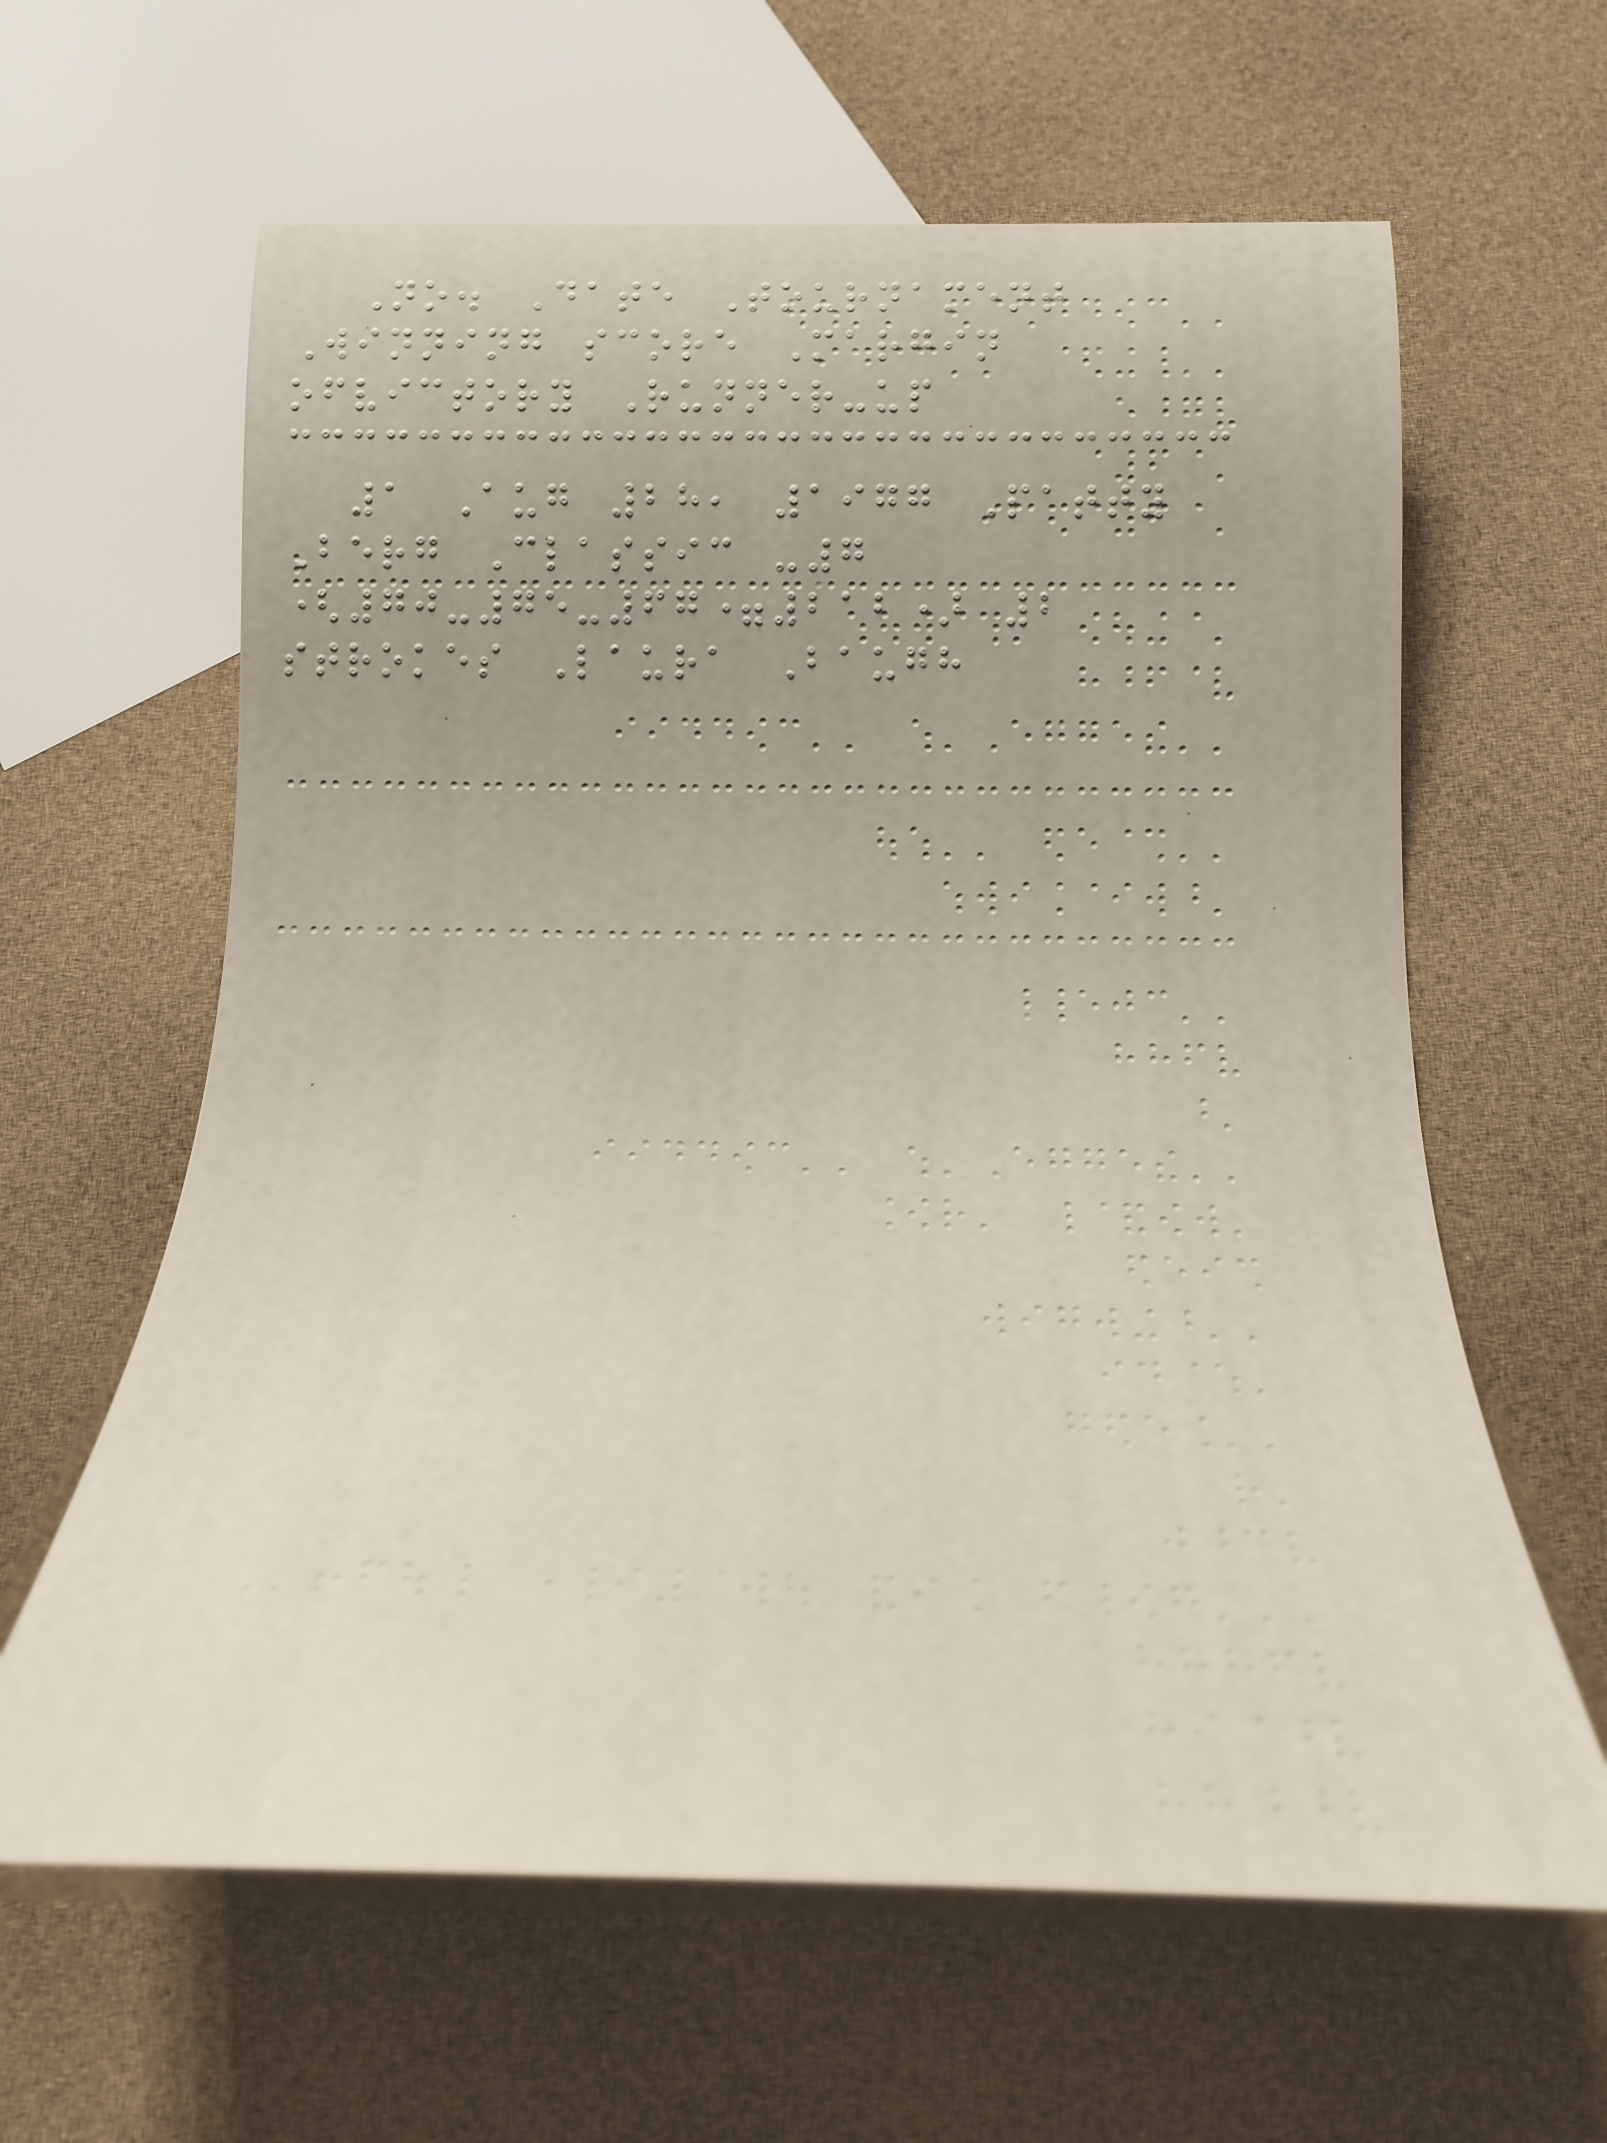No. Date Tournament
Winning score Margin
ofvictory Runner-up
1 Aug 28, 1977 Patty
Berg Classic -7
(70-75-67=212) 2
strokes Laura Baugh
